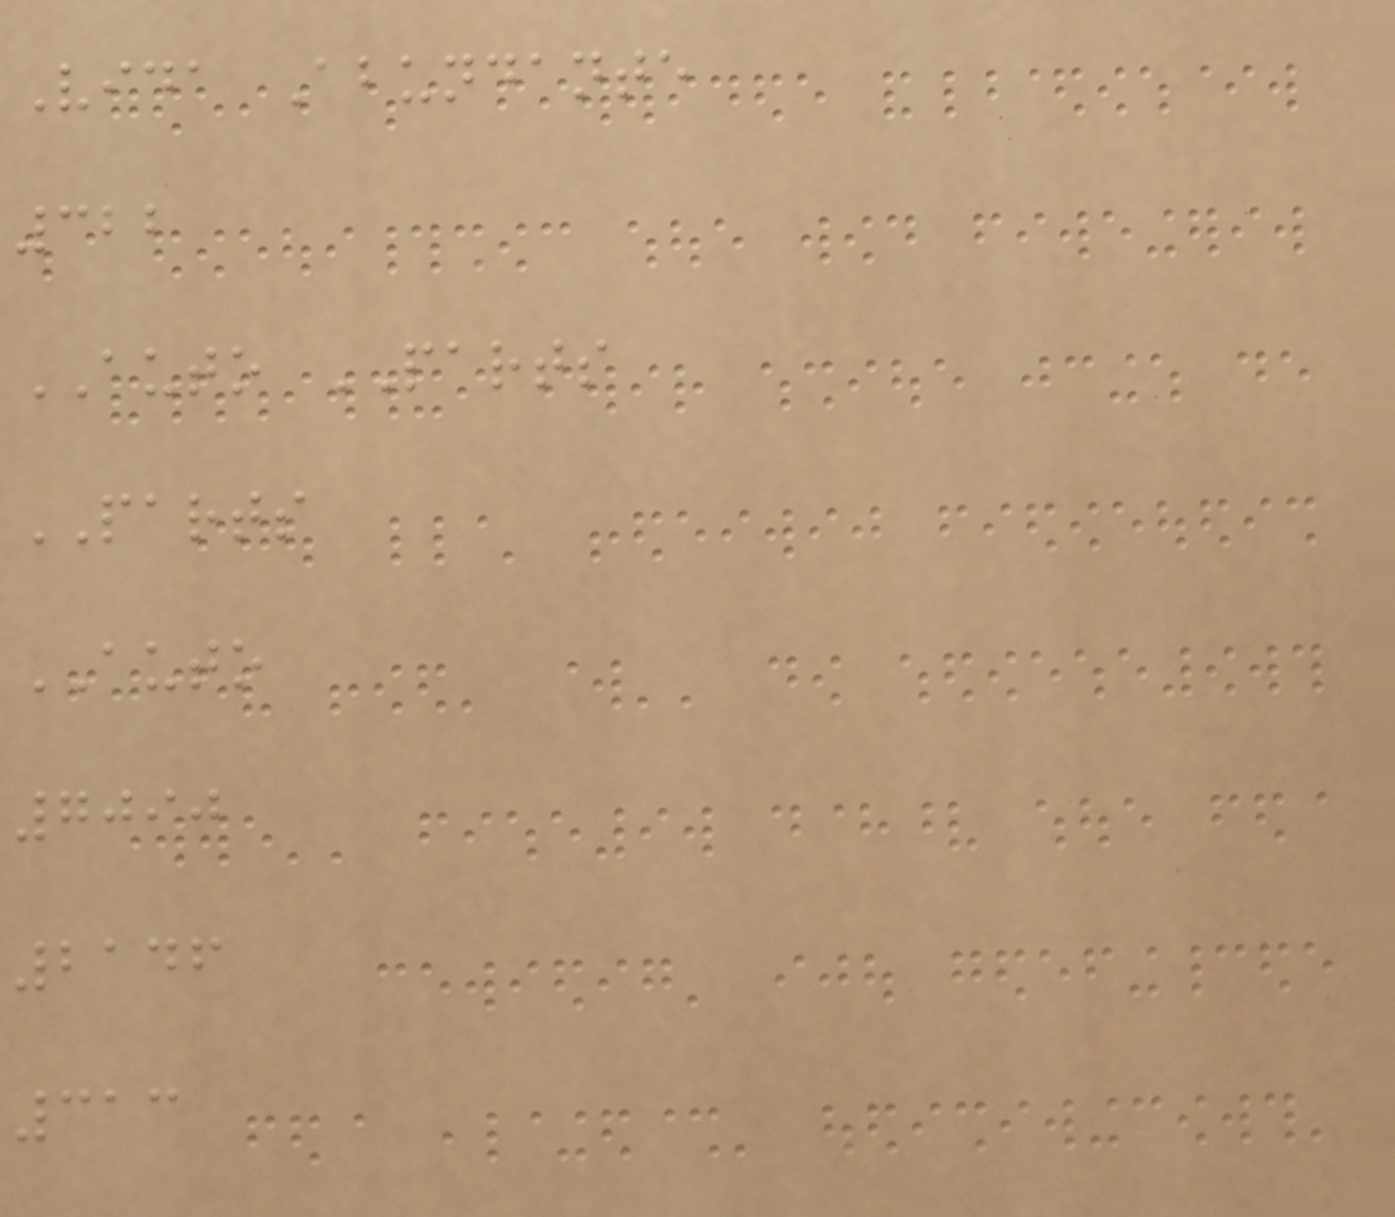Vida Abundante
322
AUTO PARTS
PARTS
AUTO
7090
2146
313
